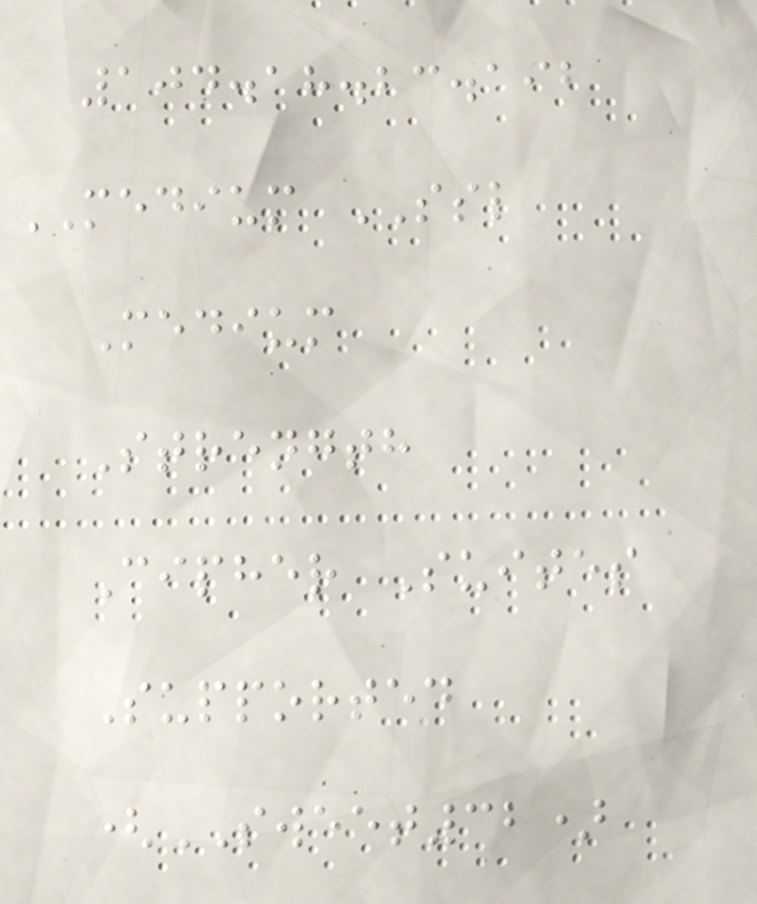104.18.23.192
MEDIUM SSL
Medium
Strength
Cipher Suites
Supported
(SWEET32)
